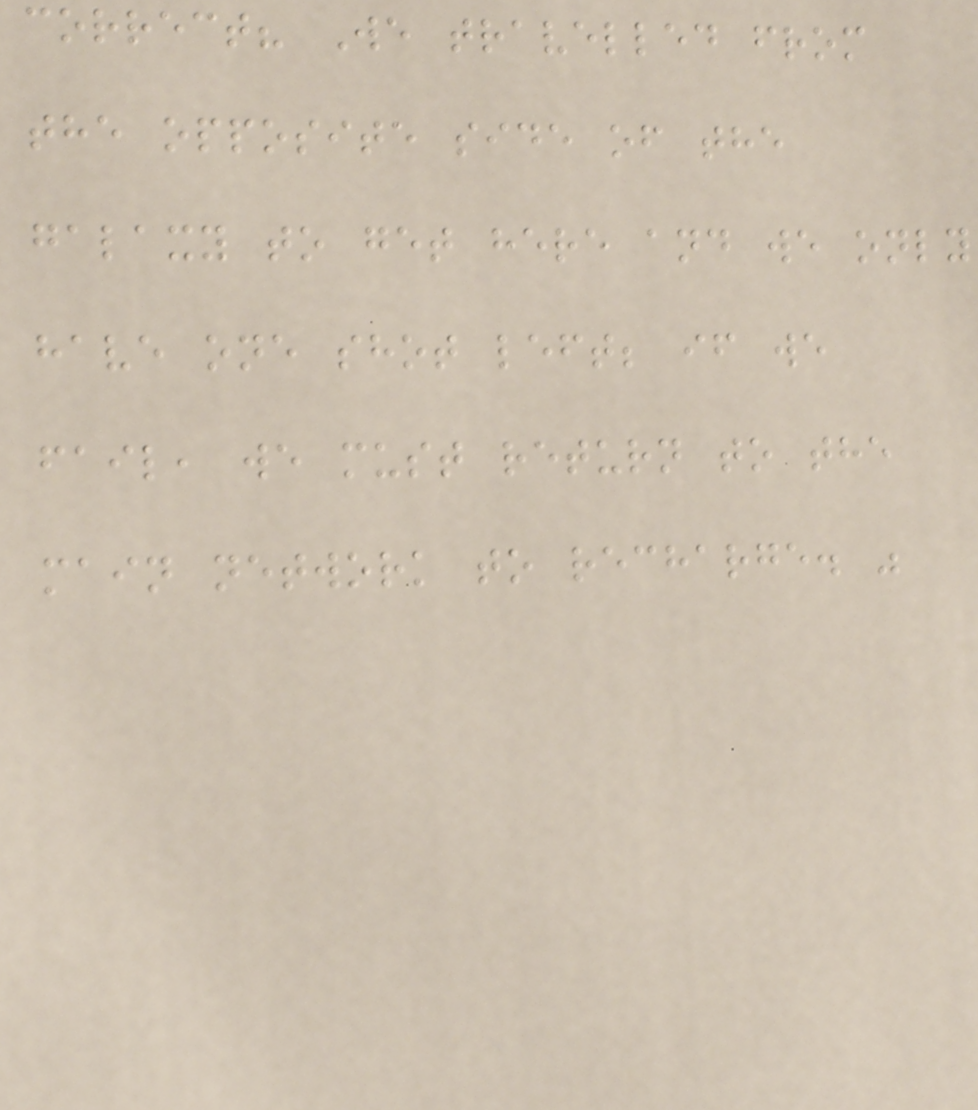correct? We travelled from
the opposite side of the
galaxy to get here and we only
have one shot left; if we
fail, we must return to the
main network to recharge. "
